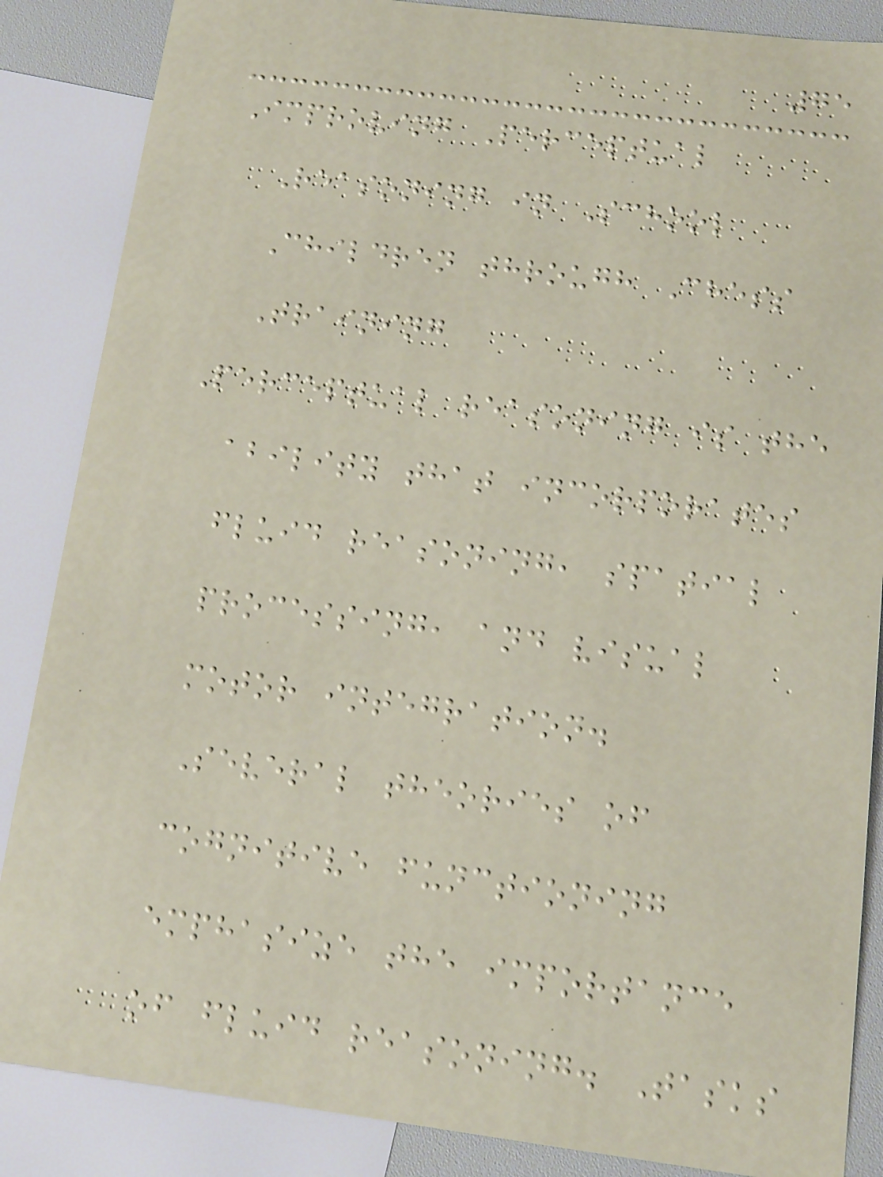75
Improving Perceptual
Reasoning in School
Children through Chess
Training
Perceptual reasoning is the
ability that incorporates
fluid reasoning, spatial
processing, and visual
motor integration.
Several theories of
cognitive functioning
emphasize the importance
of fluid reasoning. Tasks
